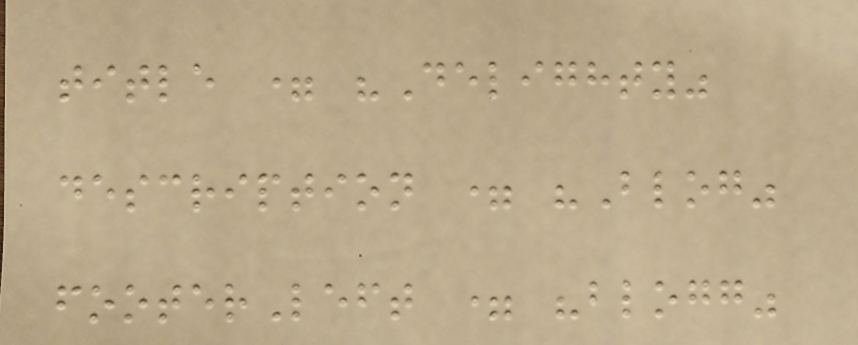title = "Delighty"
description = "Blog"
footerLeft = "blogg"
